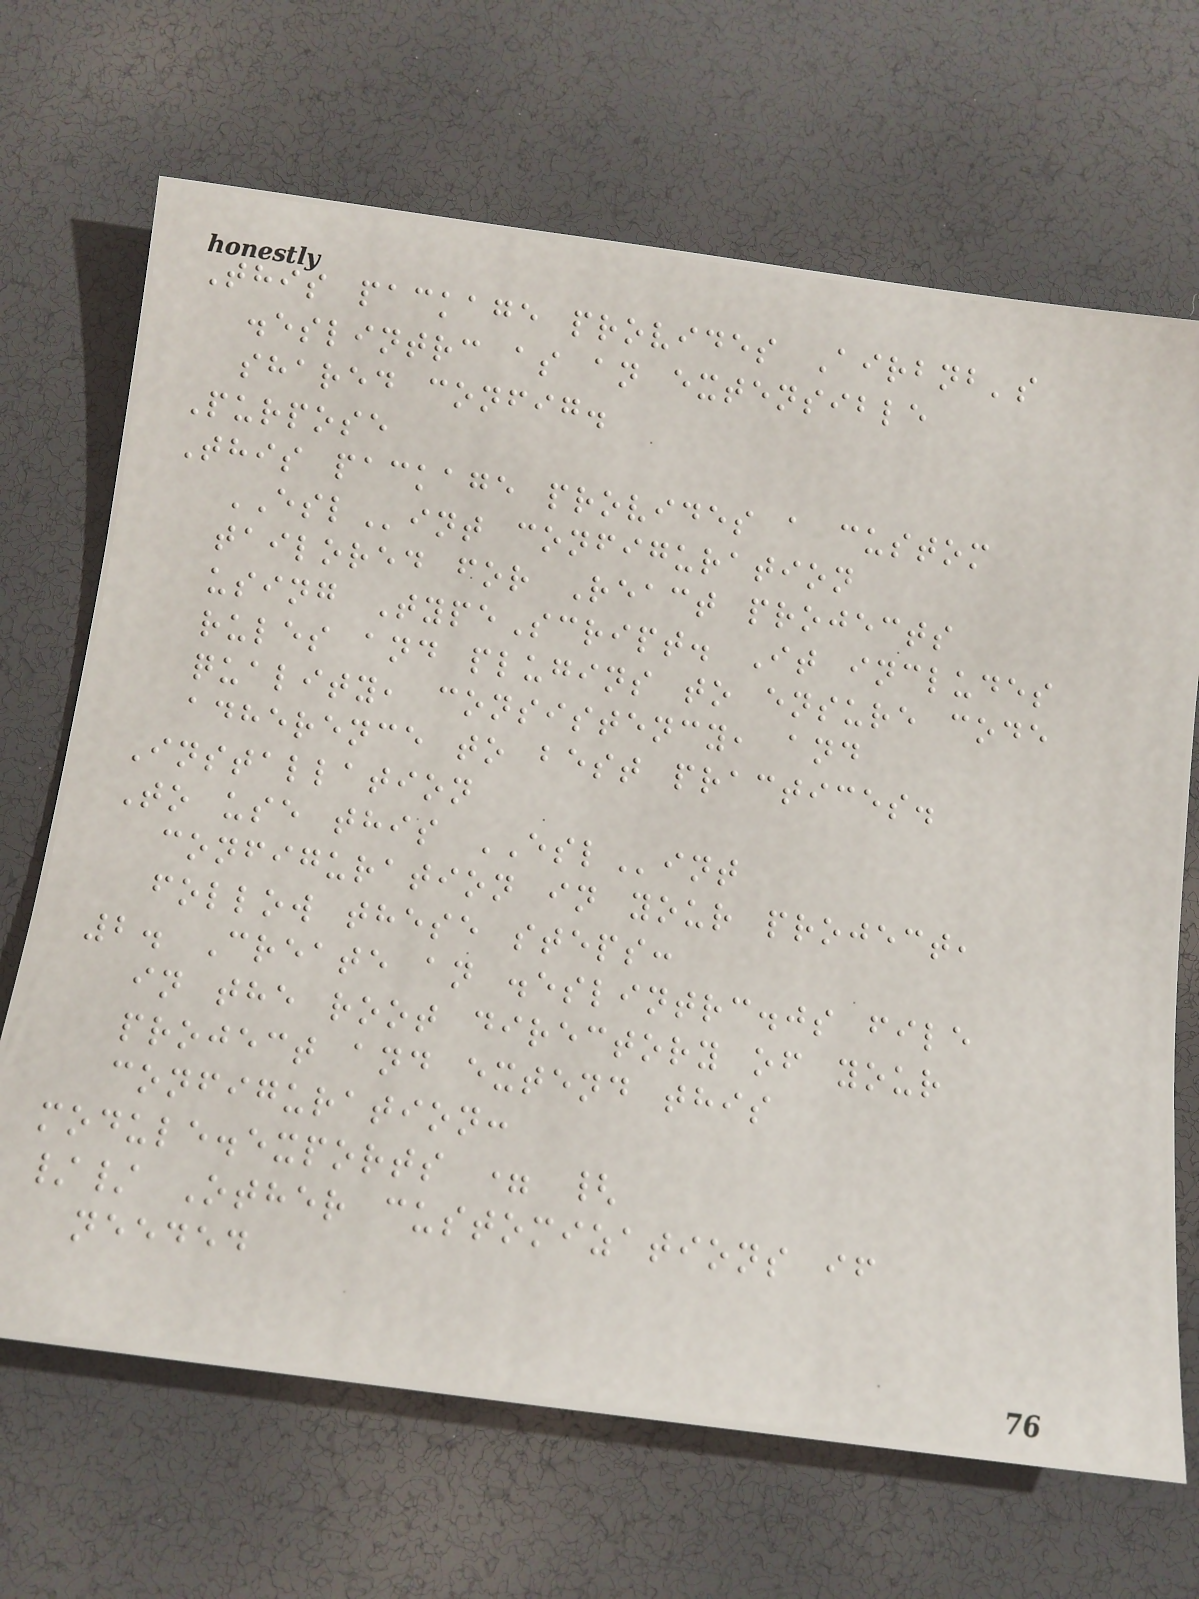This package provides Airbnb's
.eslintrc as an extensible
shared config.
Purpose
This package provides a custom
ESLint configuration
tailored for React projects
using TypeScript. It includes
rules and plugins to ensure code
quality, consistency, and
adherence to best practices.
Installation
To use this ESLint
configuration in your project,
follow these steps:
2. Create an .eslintrc.js file
in the root directory of your
project and extend this
configuration:
module.exports = {
// Other customizations if
needed
